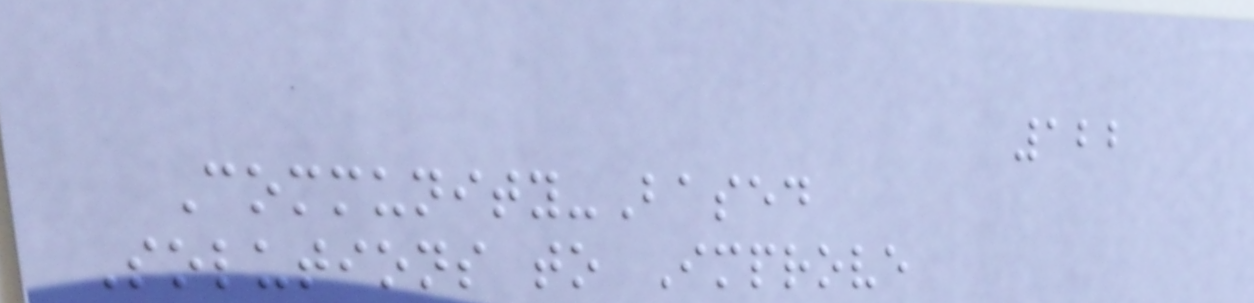122
Community-Based
Solutions to Improve
